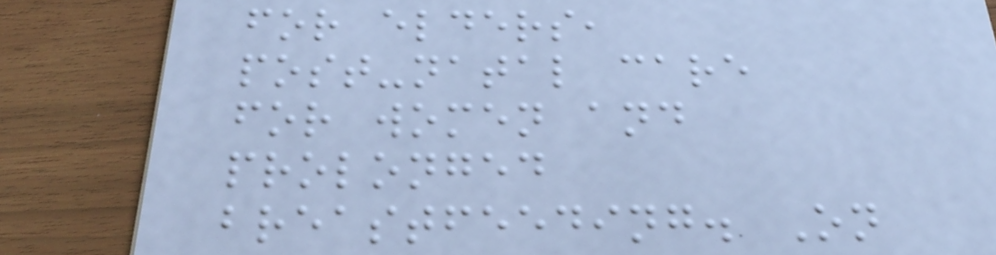for elders,
post-natal care
for women and
prolonged
breastfeeding. On
